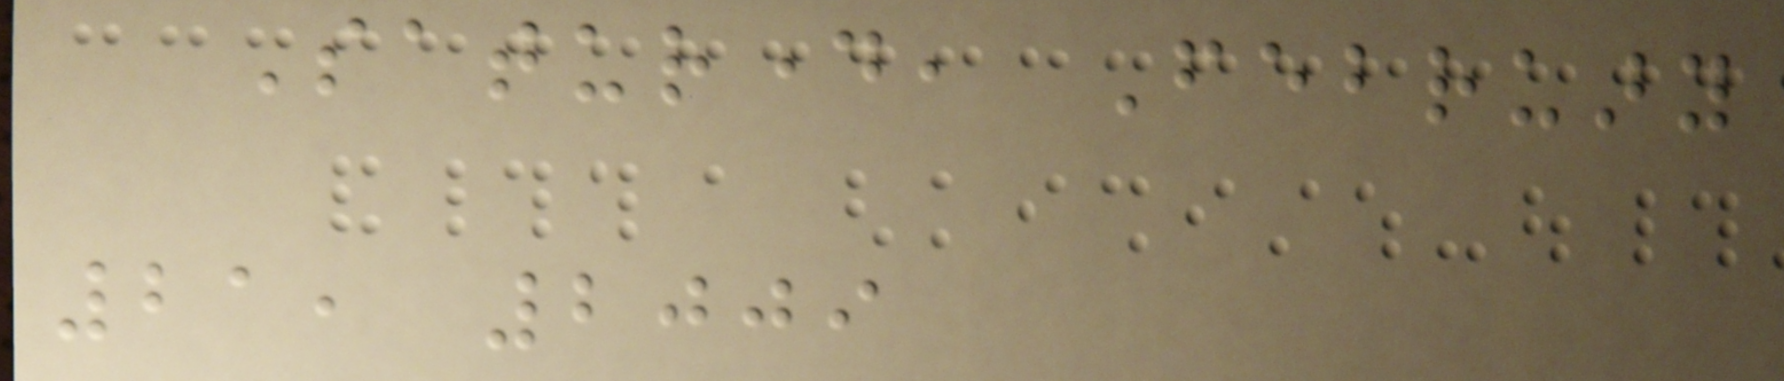Saturday, February
21, 2009
